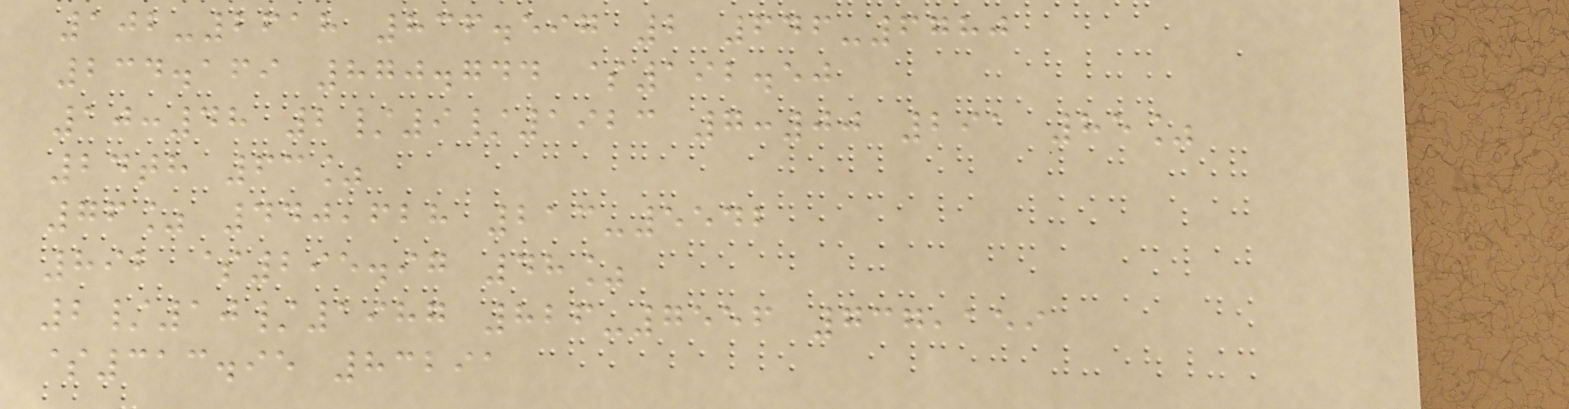102-2618 836.597 2 646-6780
234.169 870.744 $192.50
10:48 2/9/1923 7:00 291 85%
24th 63%
76% 440,628 213-5542
892 $295.97 48%
2/10/1987 826-7556 737,159
$313.95 83291
